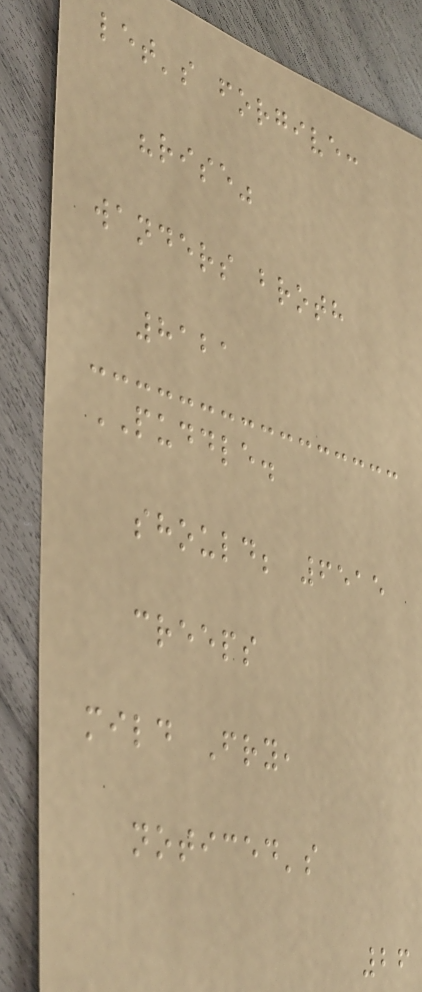let's forgive:
"rise"
wanders broth
8121
PUDDLE.
should; 6515
creeps
mild Fry,
noticed's
26
